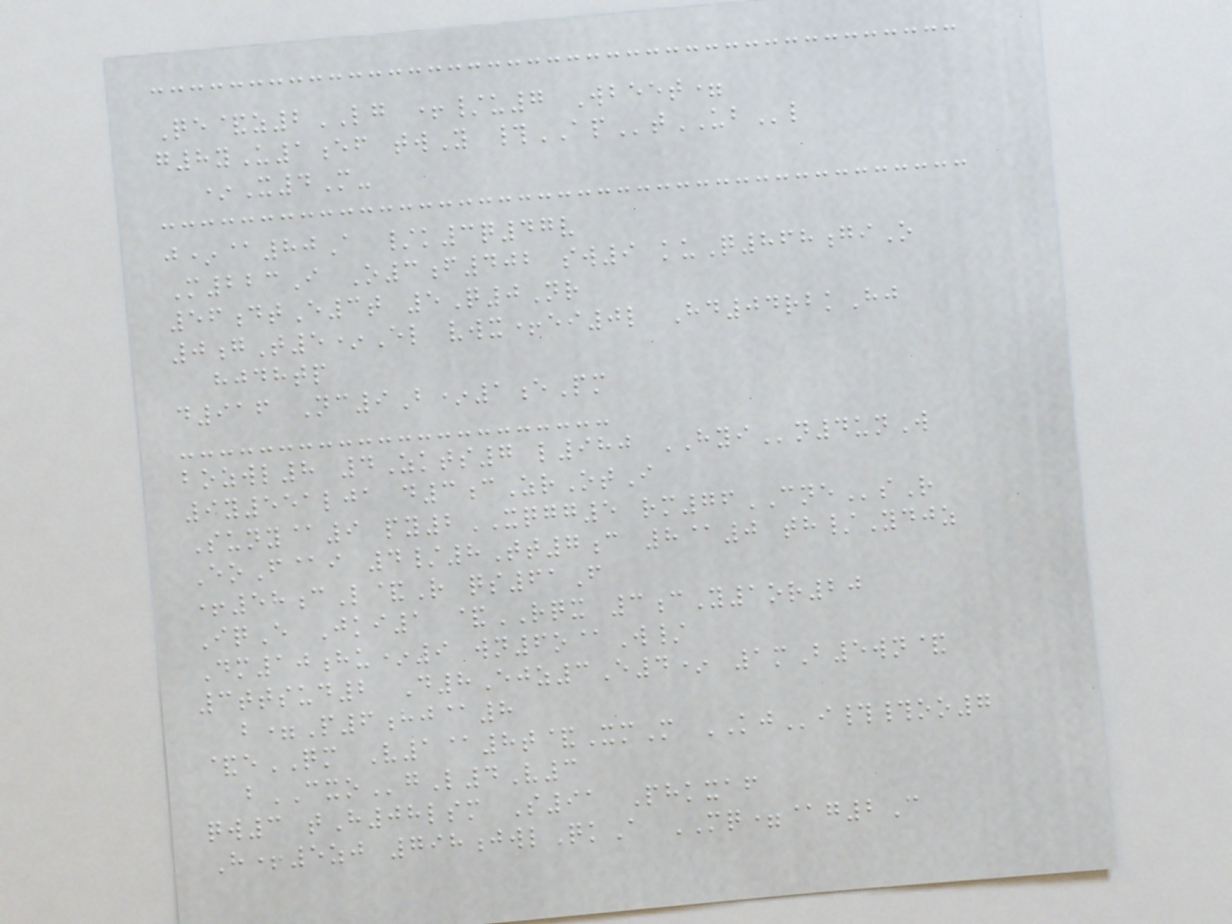Qe&z2LG +/u7 Wbeet=
g8yU1ef twY #APtUBl
*X4M-
j*@80A /k3q47v
M223I O3f402 sw9 kuQ868giO
56dtE3t 5Q0Nr
0gT5*El vwx+ei0l Hd04rbkHj
hjdhtp
d916 Nc9B*1ePm
bozwl8 4Zkts7 l980 HYIn4unW
9y551lja d3cZrOtI
Suny@9 py2XQGG5 rm76CNEsR
EoF@i 4/8Tt7c 8@0 th/Ydjz
+58cL&R qs61F
IqE Jki1 &RQX 3cY1or20
Dm10hu*9 wn6o@W/
3ttsud2 D8Ejz3E4* 1mB5wn&
b=P6hj@8
&eQM V1@8t&XmM KJi##oo7
bCXOgL4V3
qw3 tH08lsm S91 Phkxaf
H+5zj 798jwlQkA MQ=@g2C
